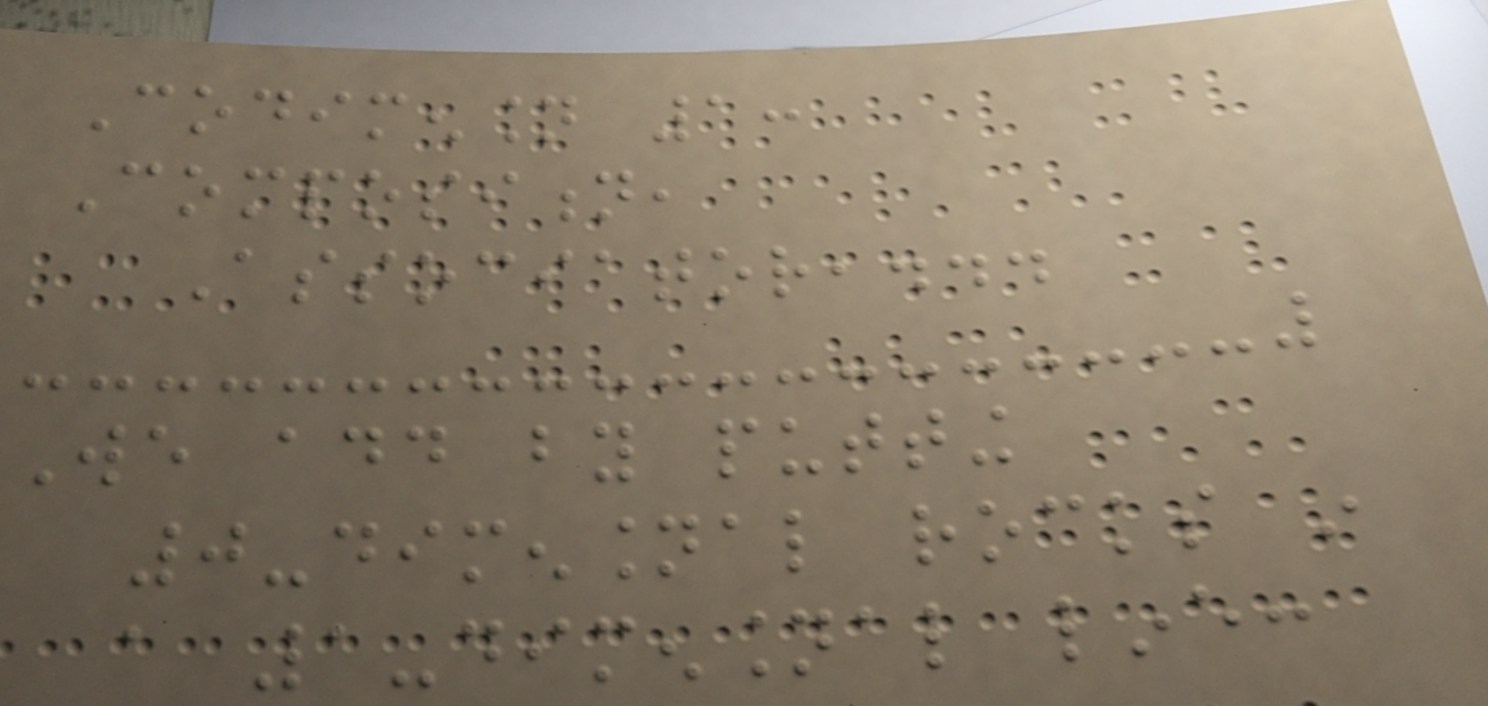Codimension 1:
Composition,
Associator,...
We add by putting
0-dimensional rocks in
a 1-dimensional line:
